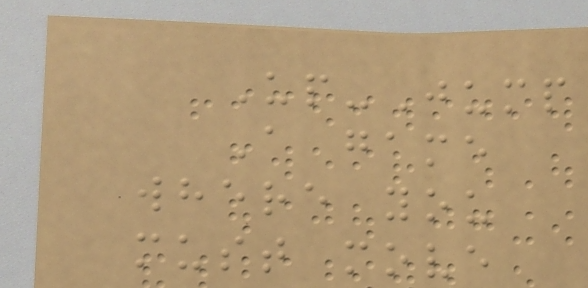Up-Jump
A game
where you
must move
